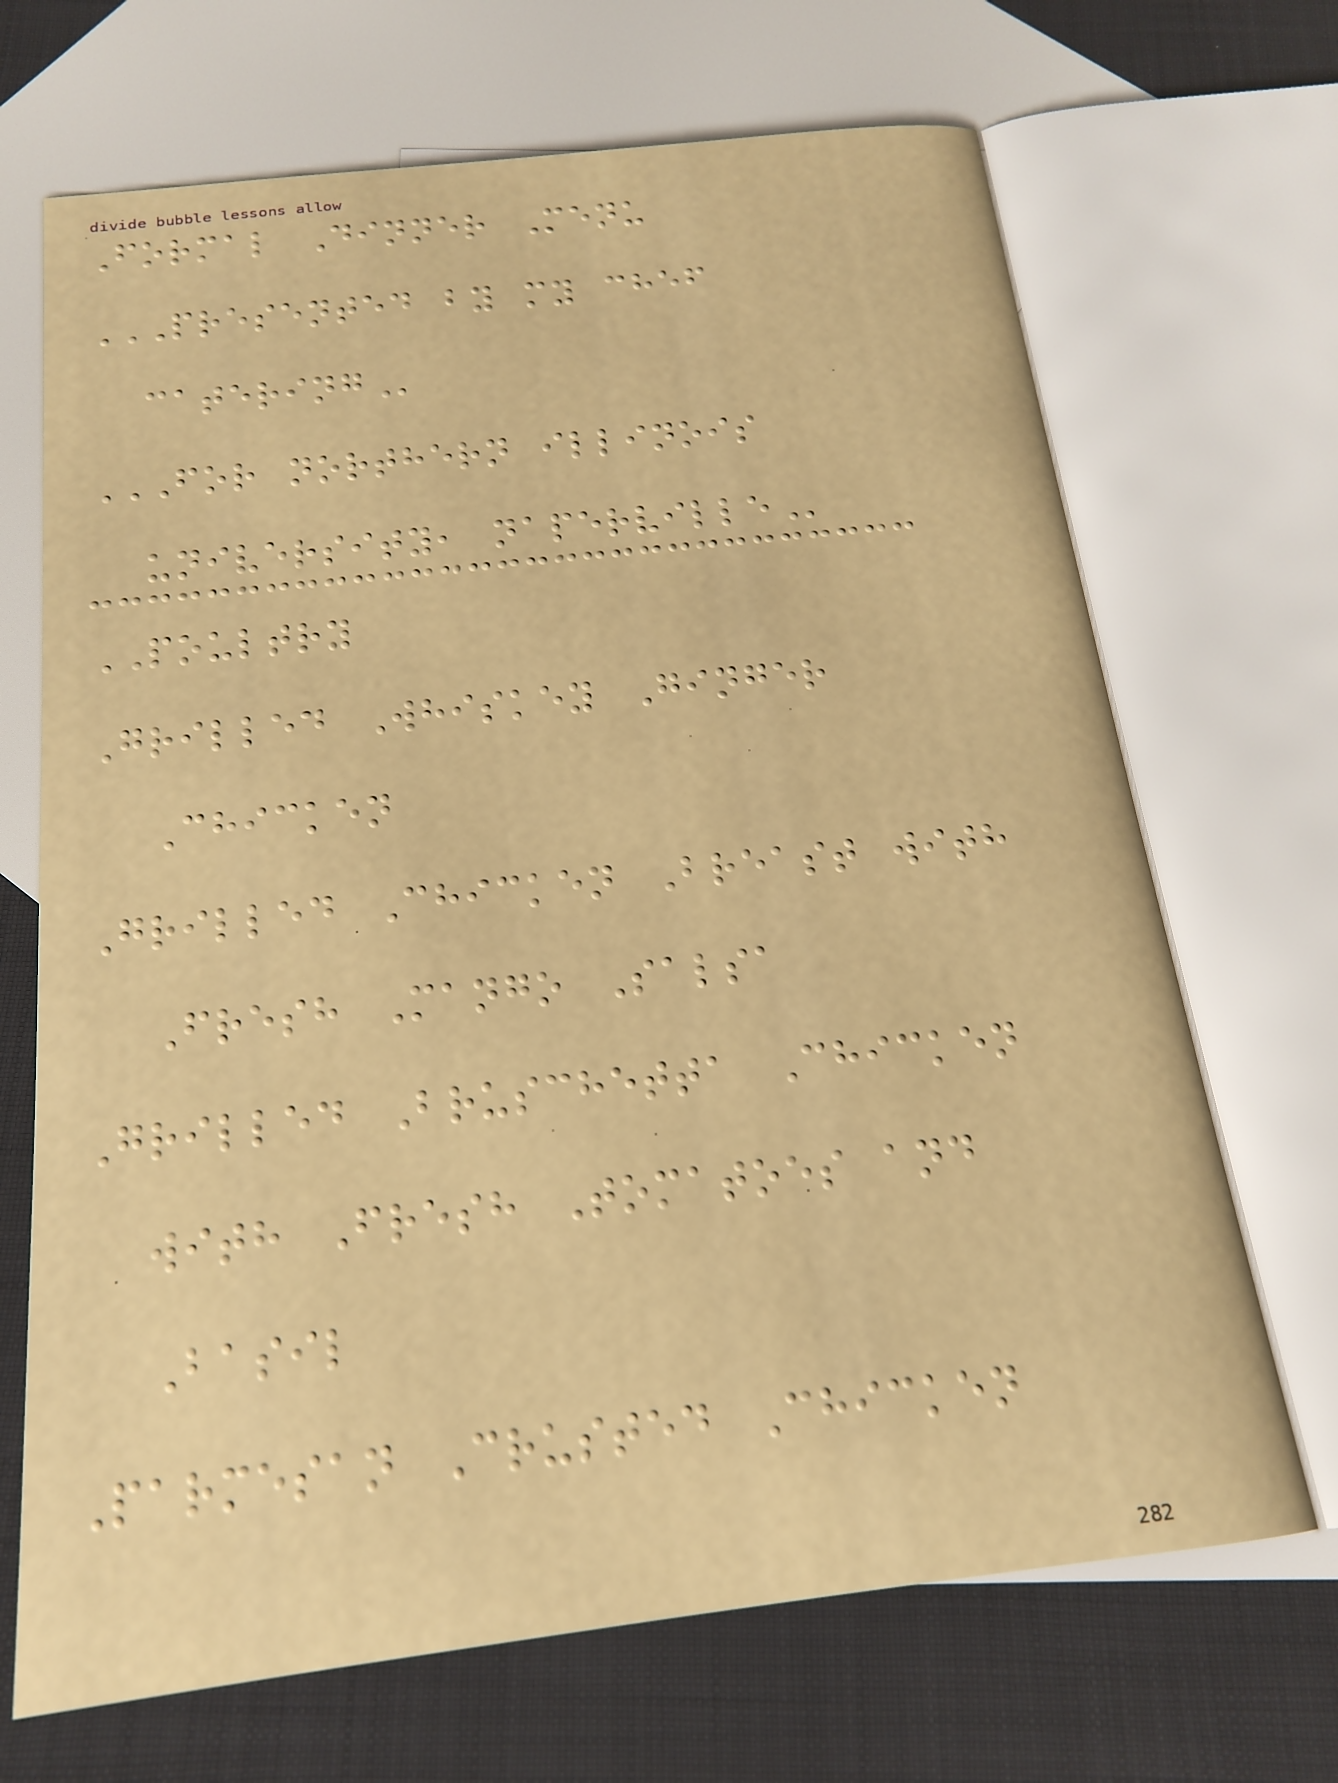Formal Dinner Menu
PRESENTED BY MY CHEF
CATERING
FOR NORTHERN ILLINOIS
UNIVERSITY, NAPERVILLE
POULTRY
Grilled Whiskey Ginger
Chicken
Grilled Chicken Breast with
Fresh Mango Salsa
Grilled Bruschetta Chicken
with Fresh Tomatoes and
Basil
Parmesan Crusted Chicken
